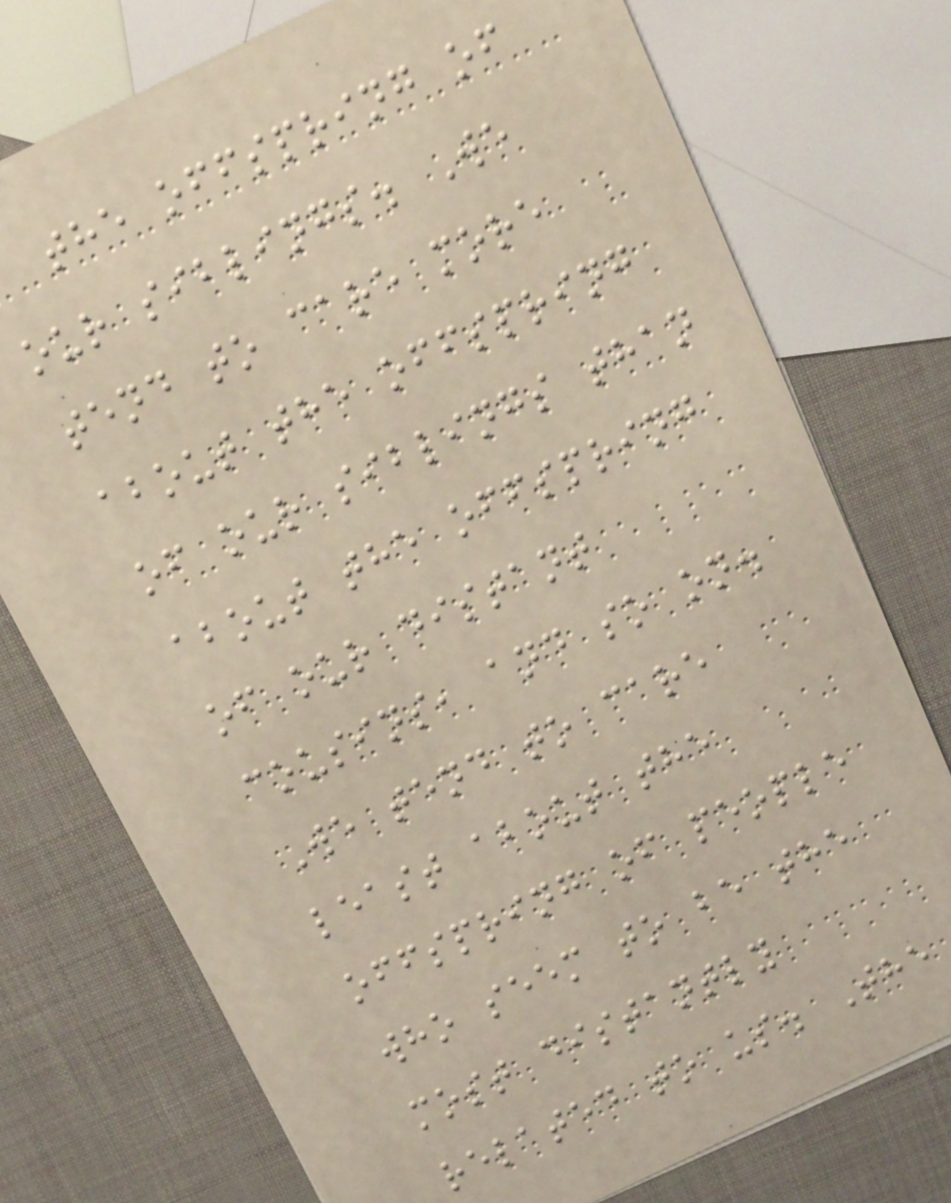the offspring of
our siblings. We
tend to care more
about the offspring
of our siblings than
about the offspring
of our distant
cousins, and so on.
We tend to care
least about the
offspring of people
who seem to be the
most distantly
related to us. The
